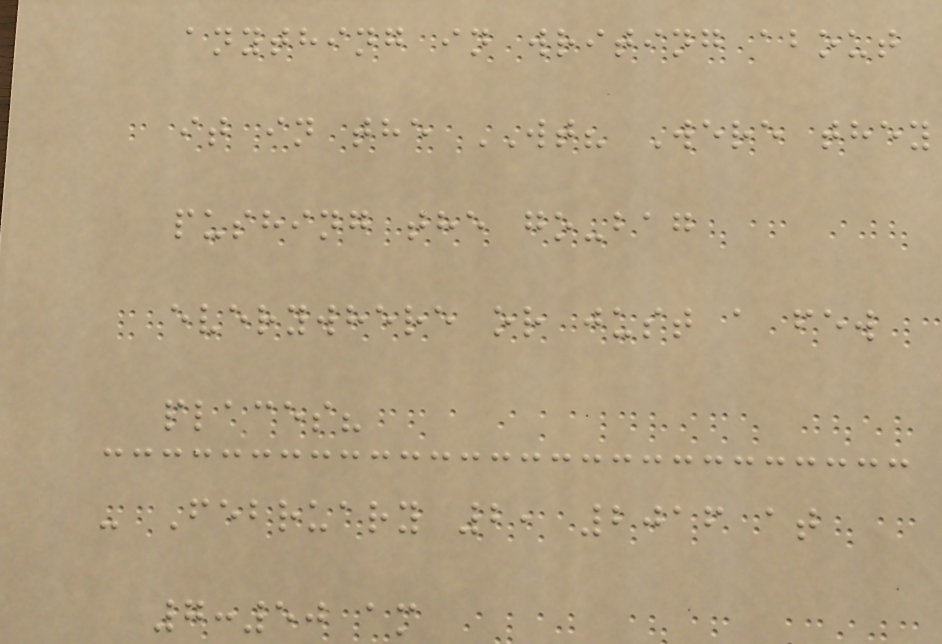anything in writing about
it in the WT? Were they
pushing the go-bag
everywhere or just a few
places?
- February 2, 2016 at
7:50 am
